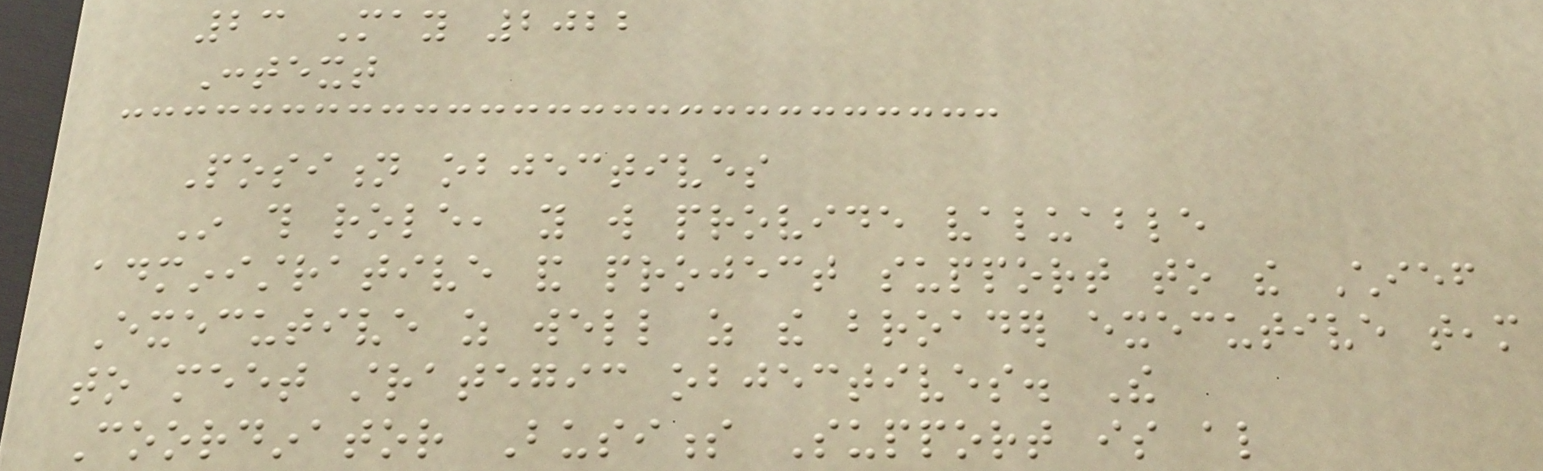23 May 2022
Context
Position objectives
In this role, you will provide valuable
administrative and project support to the Chief
Executive as well as the broader executive team
to meet strategic objectives. The
Coordinator Business Support is also
